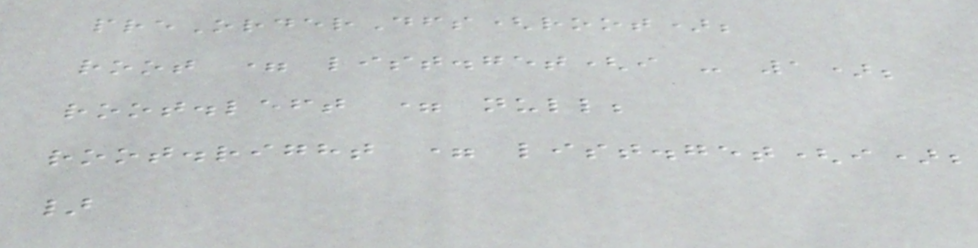preOrderDfs(root);
root = list.get(i - 1);
root.left = null;
root.right = list.get(i);
}
